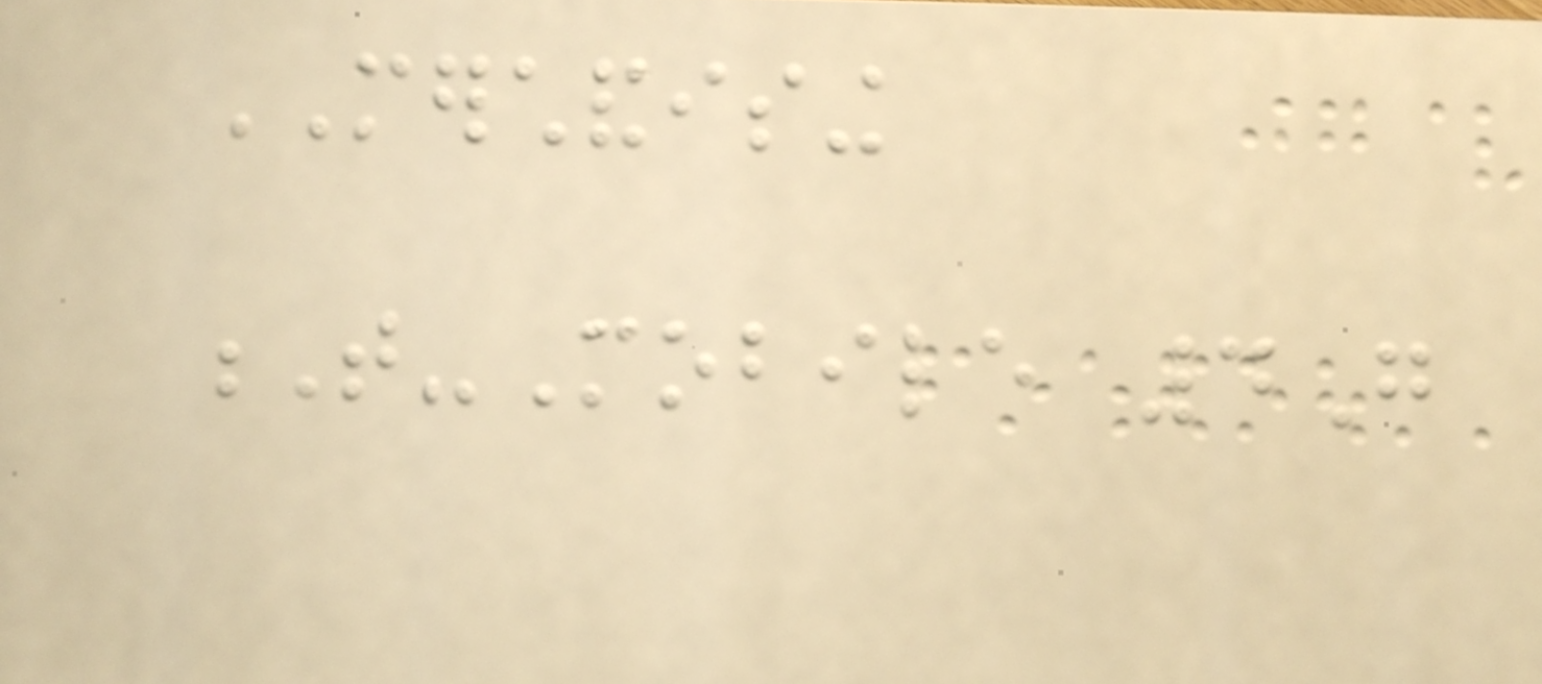MERCHANDISING
T-Mobile 4G
